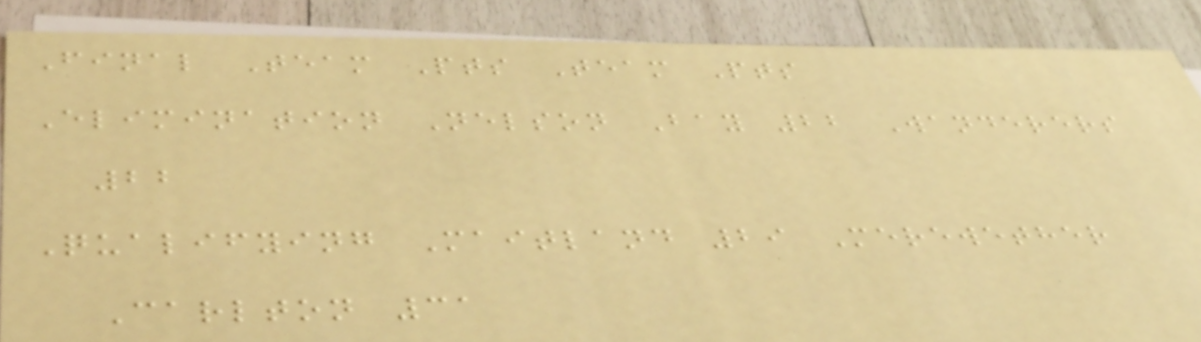Final Team Pts Team Pts
Elimination Nelson Bay 22 Wanderers
22
Qualifying Maitland 29 Merewether
Carlton 31
